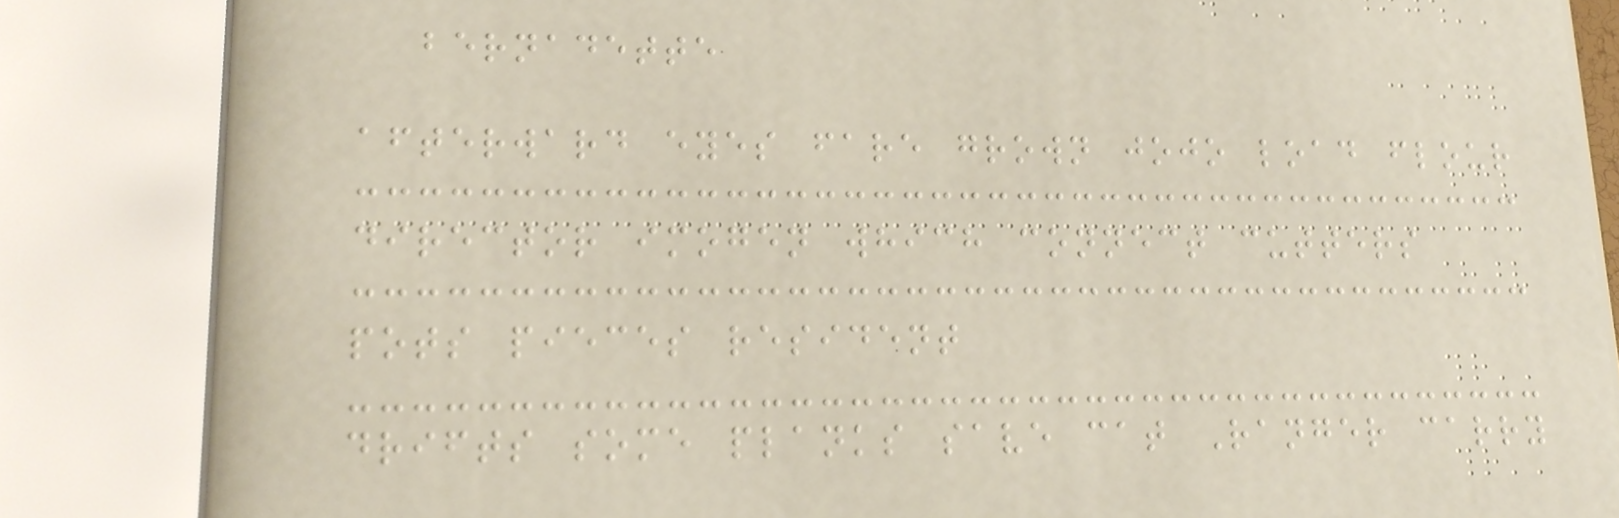bernadette
afterward eyes fare grown jojo load flour
director imogen which connect cutters
pots pieces resident
drifts some planks save cat Ranger carry
